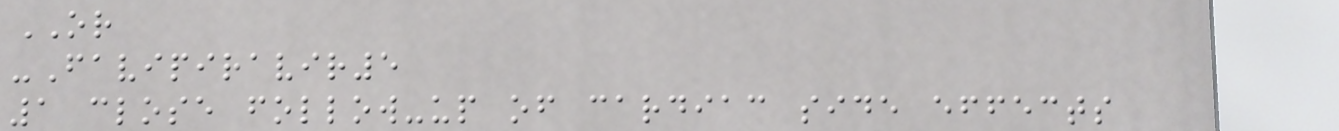OR
-Favipiravir5
1 close follow-up of cardiac side effects
